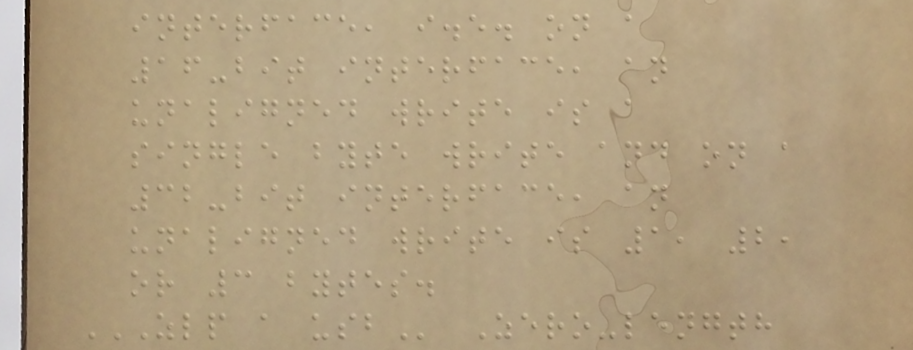interface, i.e. on a
16-bit interface, an
unaligned write is a
single byte write and on a
32-bit interface, an
unaligned write is 1, 2,
or 3 bytes.
ZLP A USB Zero-length
